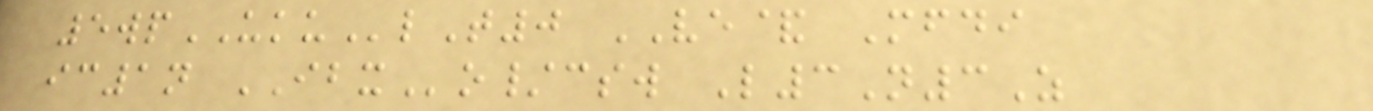5wpUKUlT0 VE& Mfdi
ic1n IBXo/csw L3N3Z
